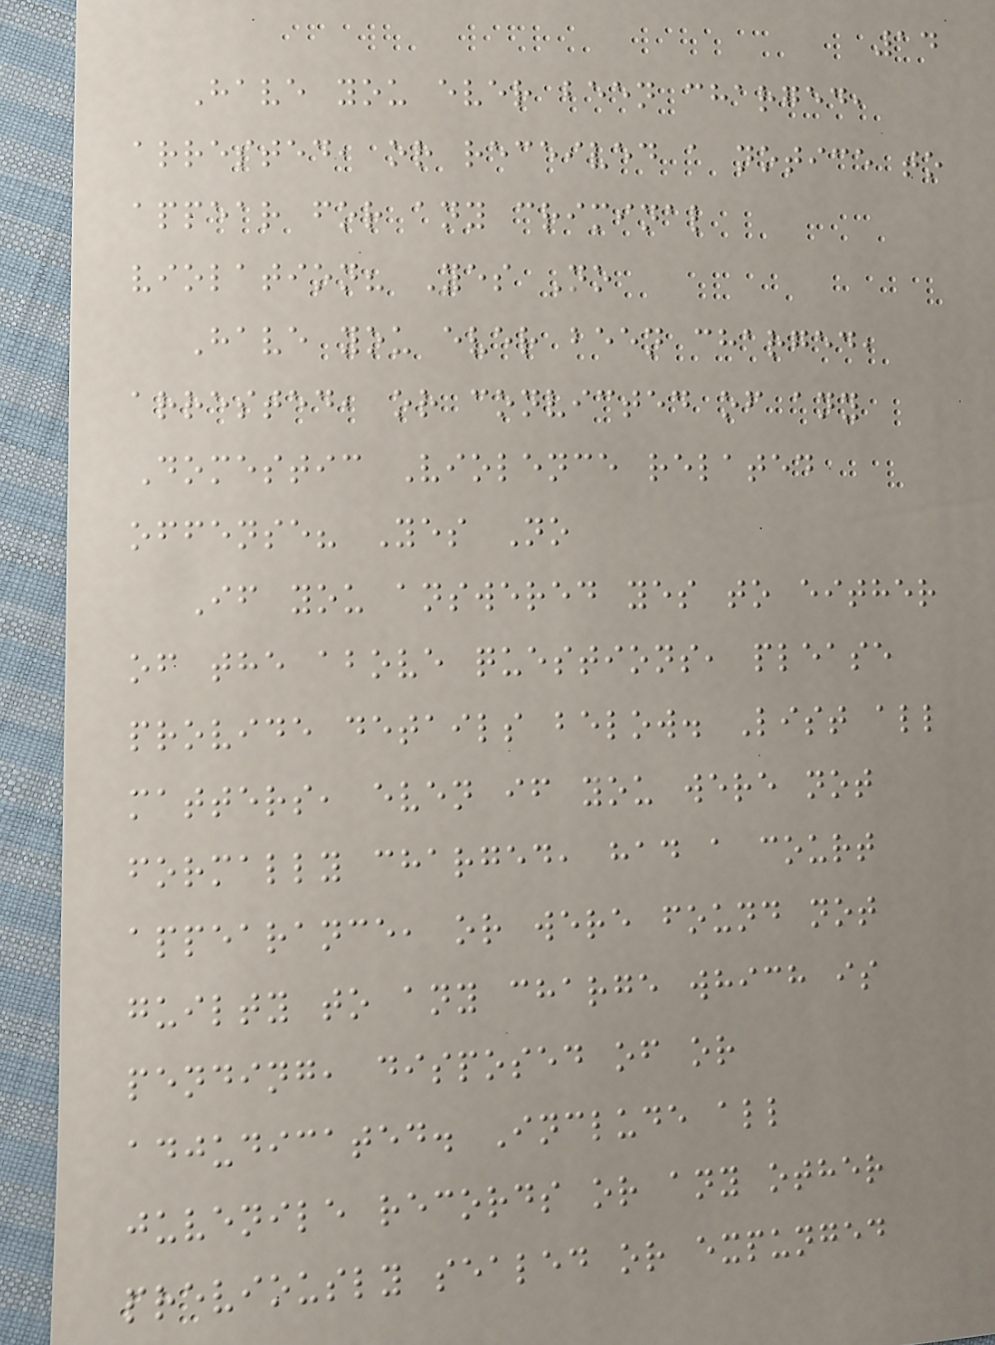14
Have you ever been charged,
arrested, or received a notice to
appear for any criminal
violation? Yes No
Have you ever been charged,
arrested, or convicted of any
Domestic Violence related
offense? Yes No
If you answered yes to either
of the above questions, please
provide details below. List all
matters, even if you were not
formally charged, had a court
appearance, or were found not
guilty to any charge which is
pending, disposed of or
adjudicated. Include all
juvenile records or any other
previously sealed or expunged
